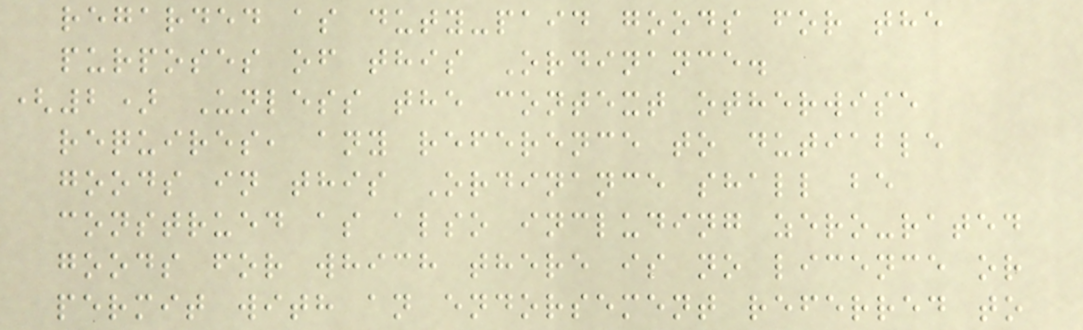regarded as duty-paid goods for the
purposes of this Ordinance.
(2) Unless the context otherwise
requires, any reference to dutiable
goods in this Ordinance shall be
construed as also including zero-rated
goods for which there is no licence or
permit with an endorsement referred to
